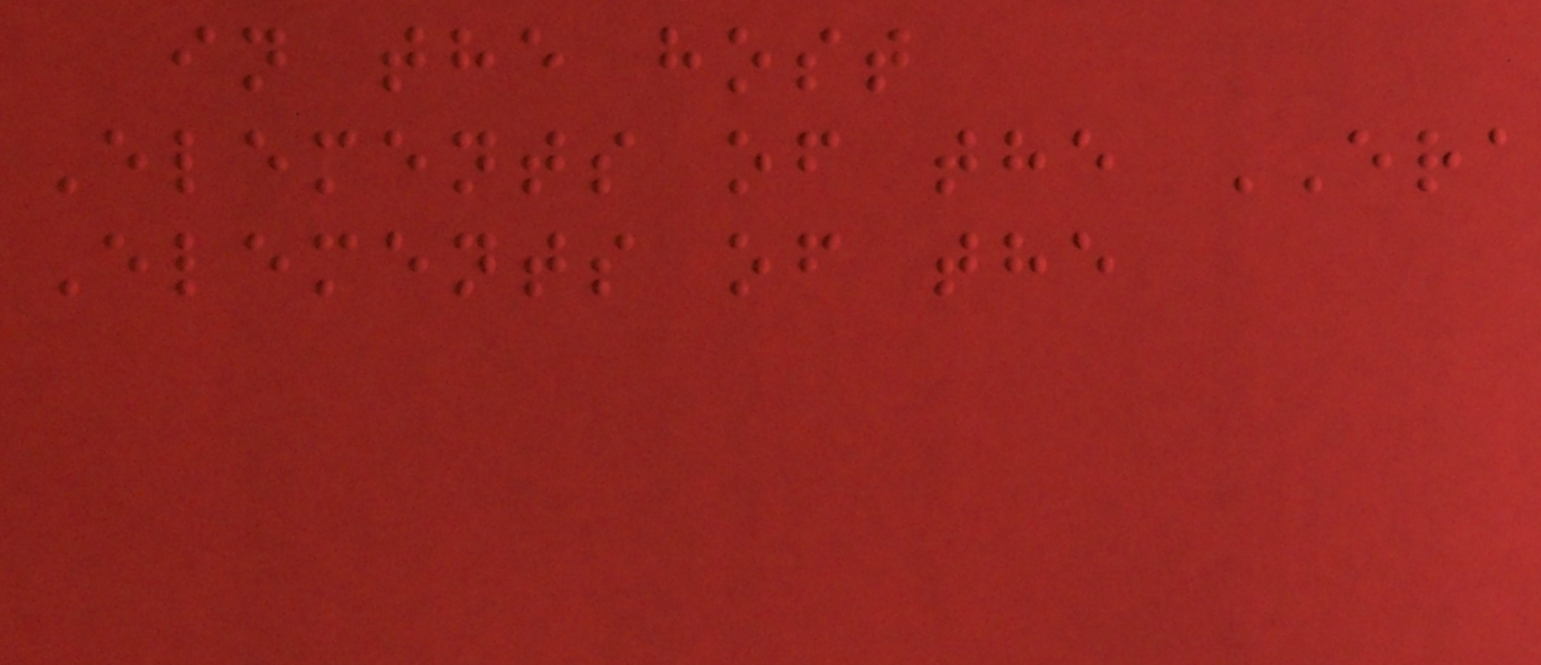in the host
Elements of the ERA
Elements of the
